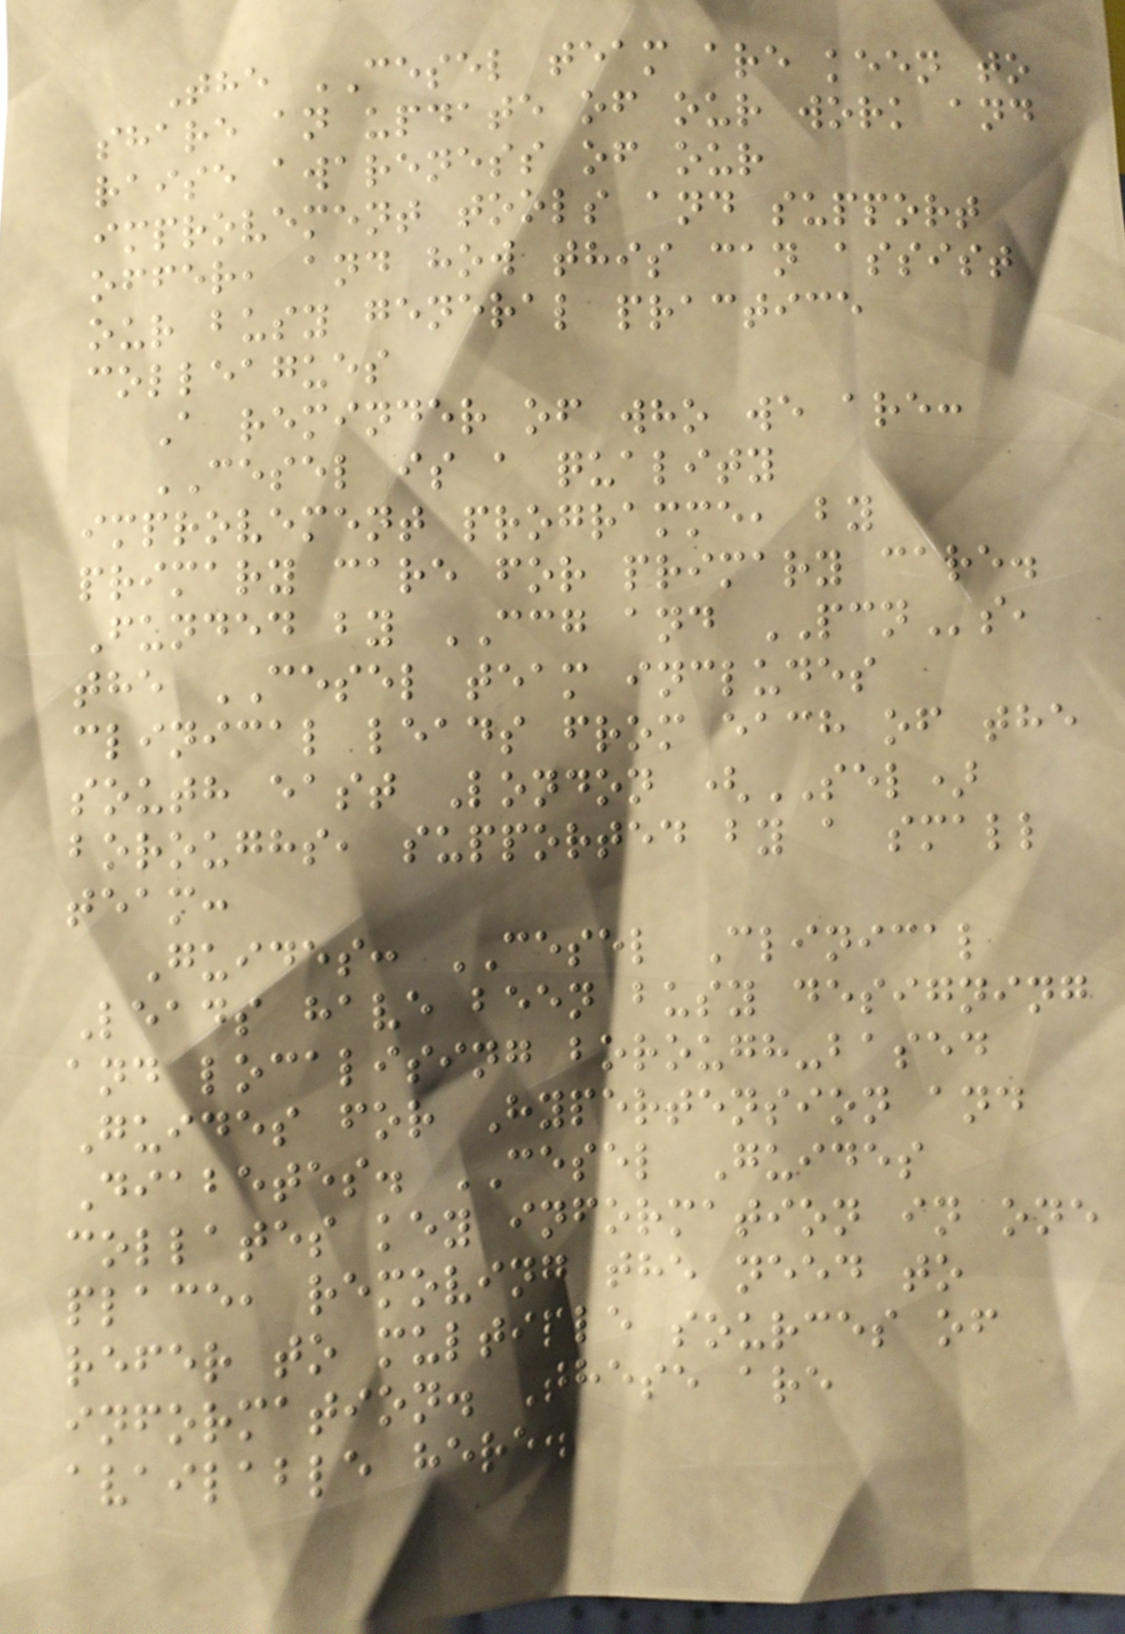The CESEL team are keen to
share an update of our work and
raise awareness of our
improvement tools and support
offer, and how this can assist
our busy general practice
colleagues
A reminder of who we are:
CESEL is a quality
improvement programme, by
primary care for primary care.
Funded by CCG and PCNs,
the CESEL team includes
clinical leads from each of the
south east London (SEL)
boroughs, supported by a small
team:
Guides: CESEL Clinical
Leads have been busy designing
and localising borough-based
Guides for Hypertension and
Diabetes. CESEL Guides
collates key information in one
place, removing the need to
refer to multiple sources of
information. These are
available here.
